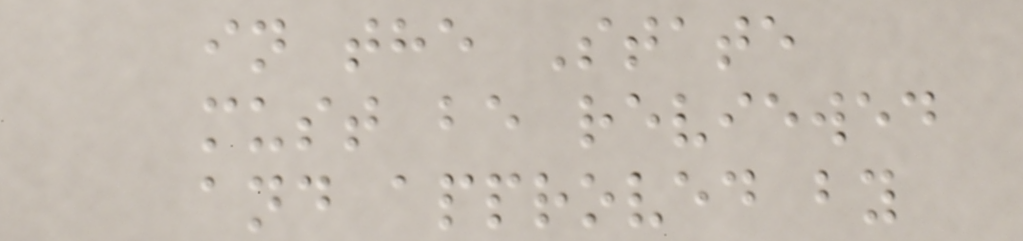in the State
must be reviewed
and approved by
